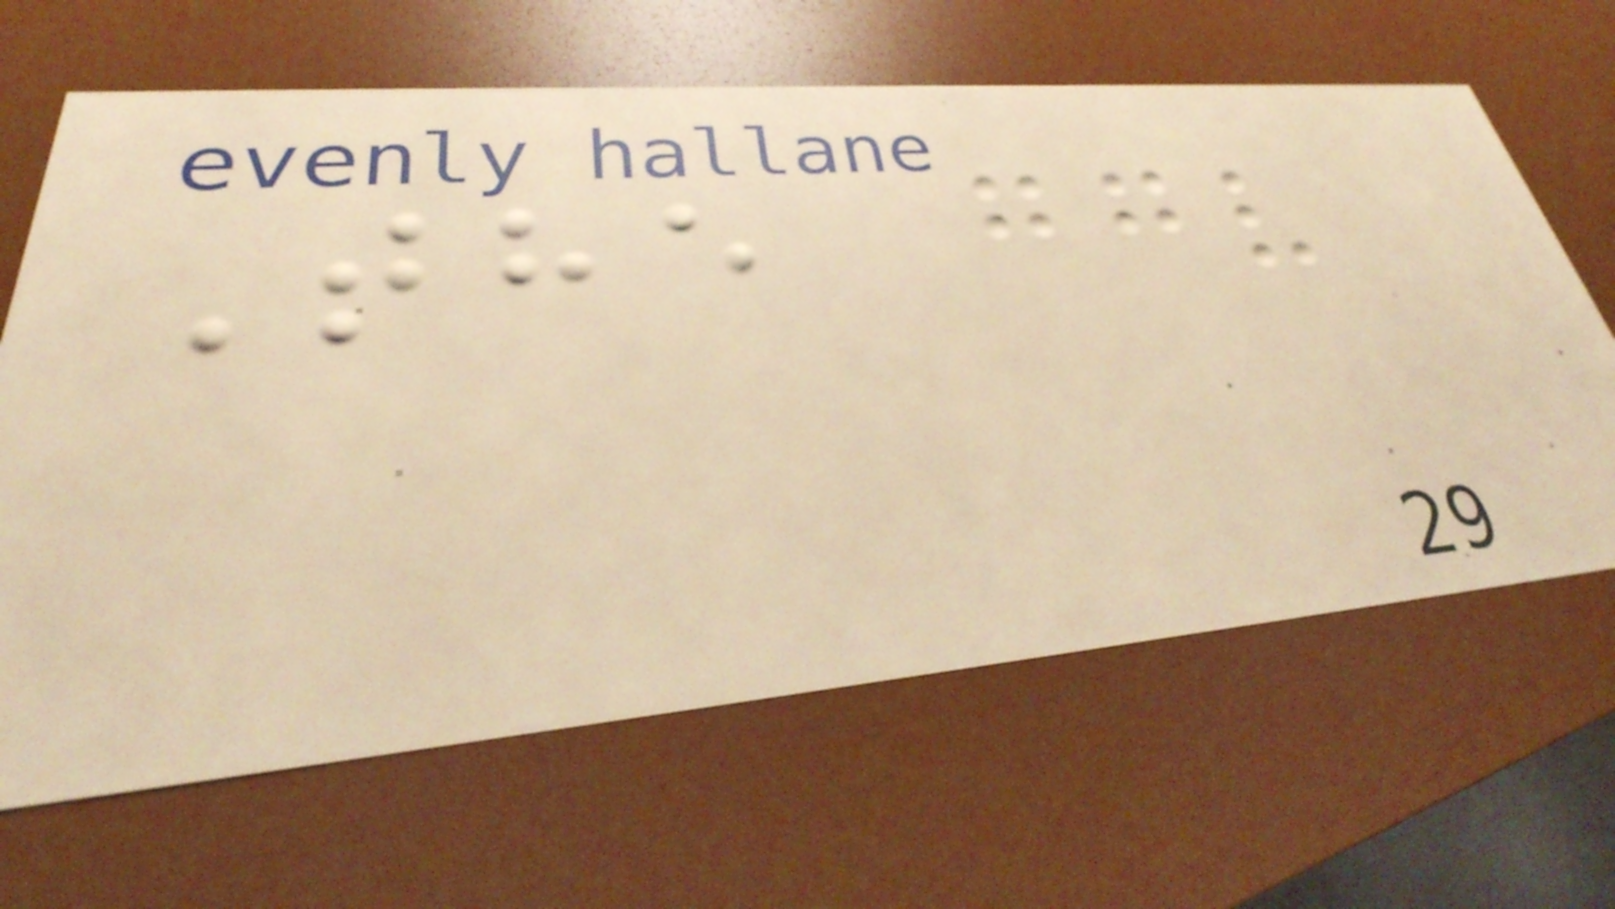The
